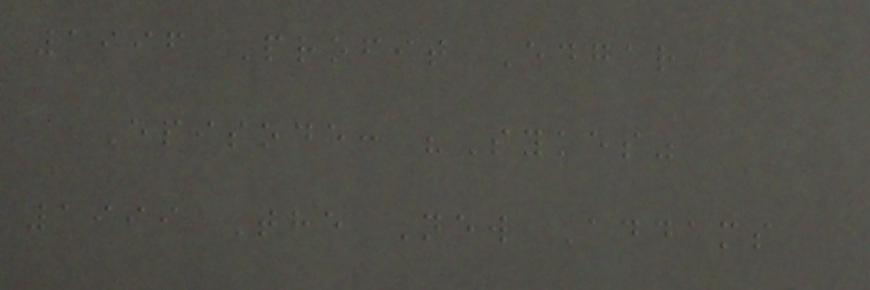1996 Profit Edgar
Episode: "Sykes"
1999 The New Addams
